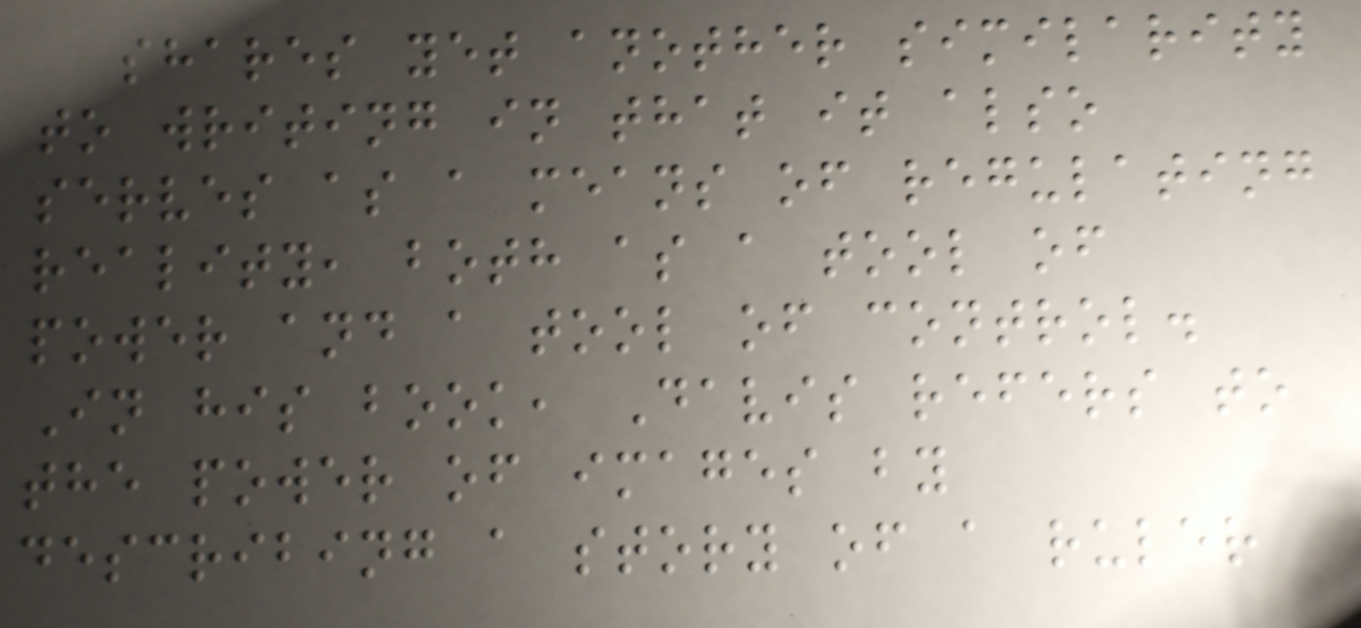shares yet another similarity
to writing in that it also
serves as a means of regulating
reality, both as a tool of
power and a tool of control.
In his book, Davis refers to
the power of images by
describing a story of a ruler
